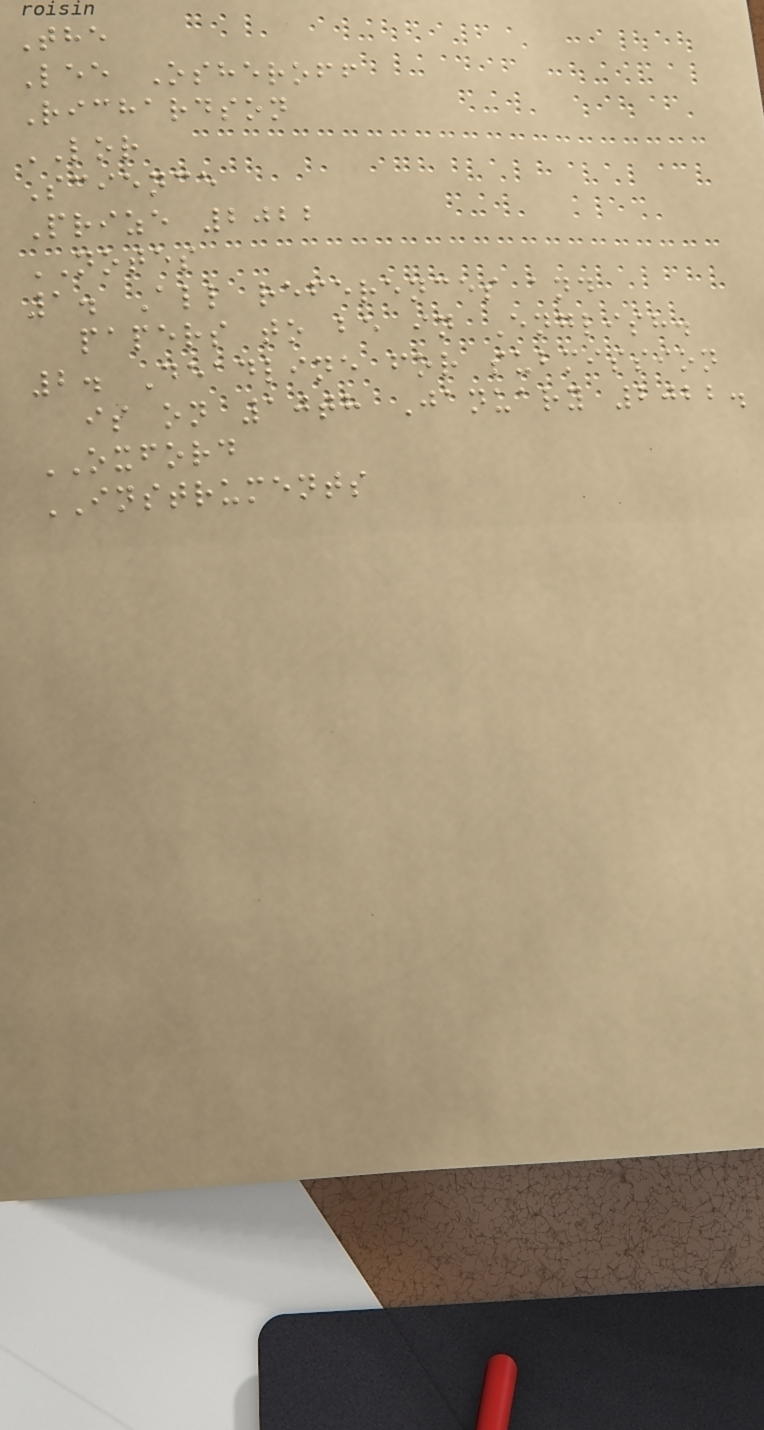The
Lee Osheroff
Richardson
LOR
Science
Prize 2022
NOTES
1. All references and
papers to be in English.
2. Deadline for submission
is on 10th January 2022.
OXFORD
INSTRUMENTS
